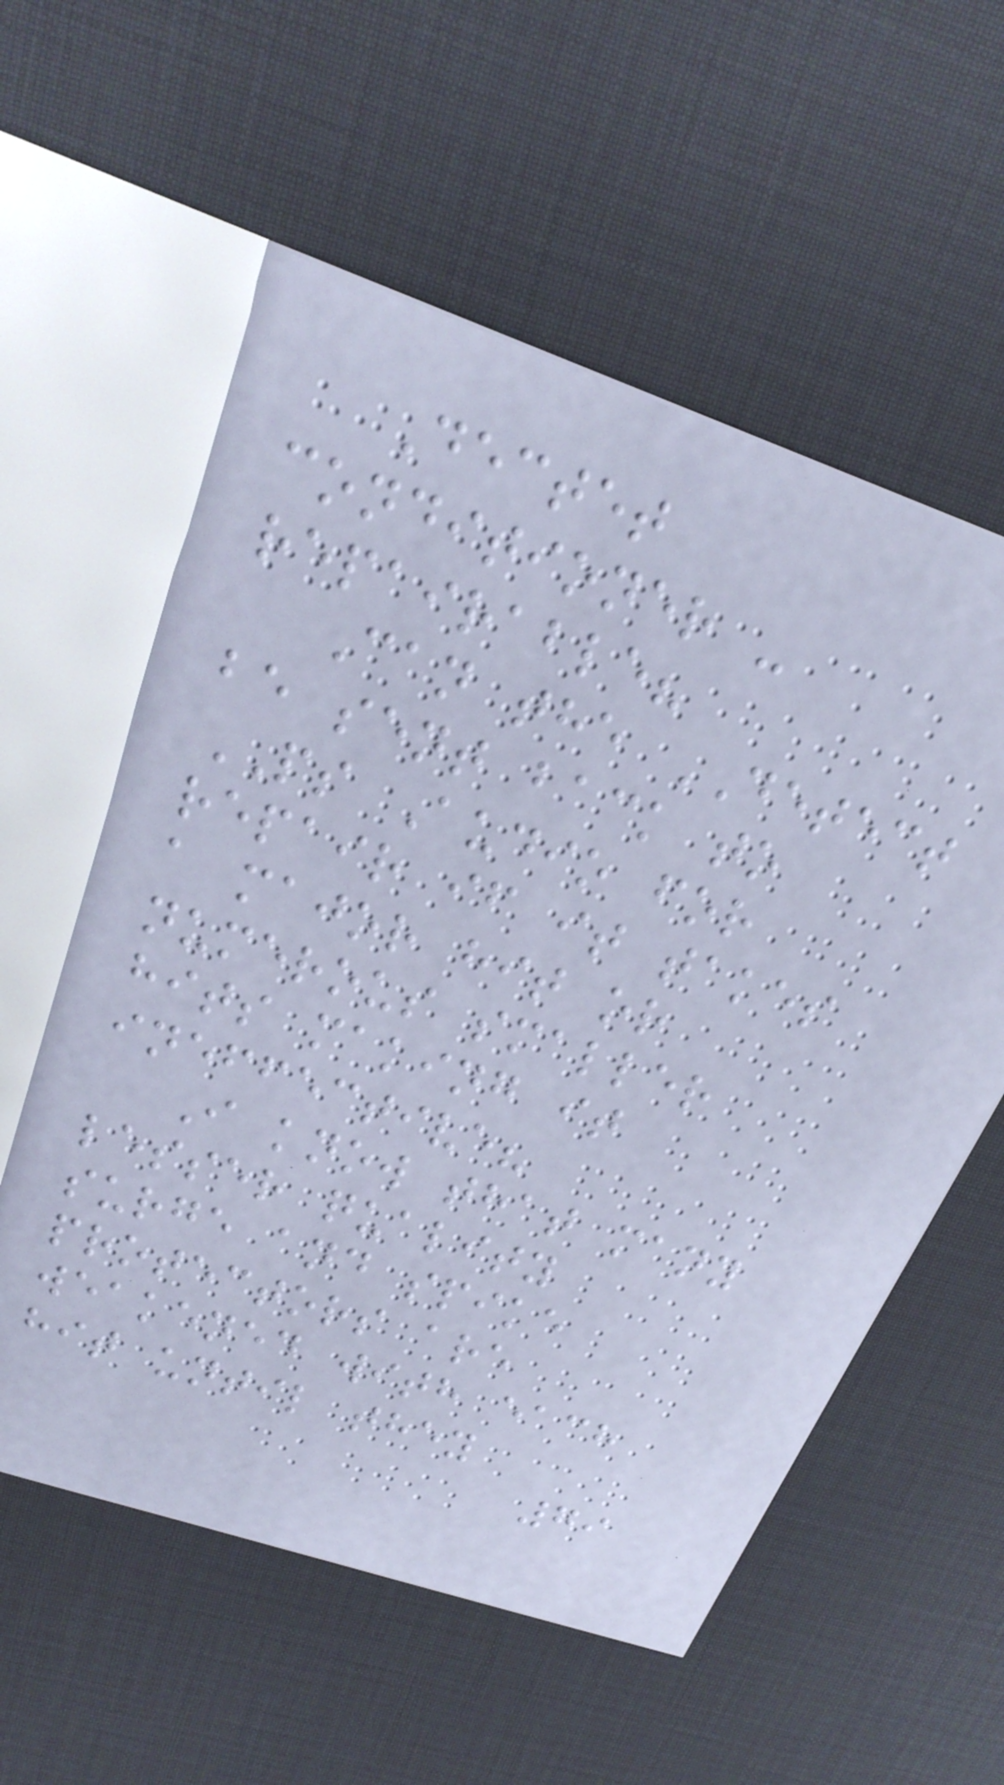Dectet
conditioner -
repairable?
Can the DETECT
be sent back to
PS Audio for
repair if it takes
a major hit or
numerous smaller
hits making it
ineffective?
I know that many
lesser quality
surge and spike
protectors are
weakened with each
hit until they
79
